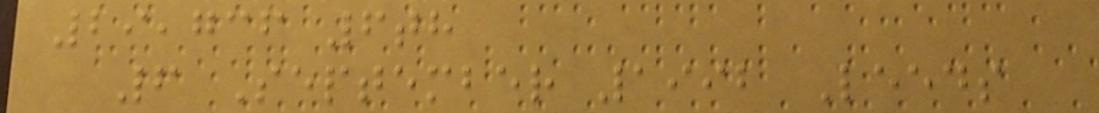29,736 6th
6 September 1992 Leeds
